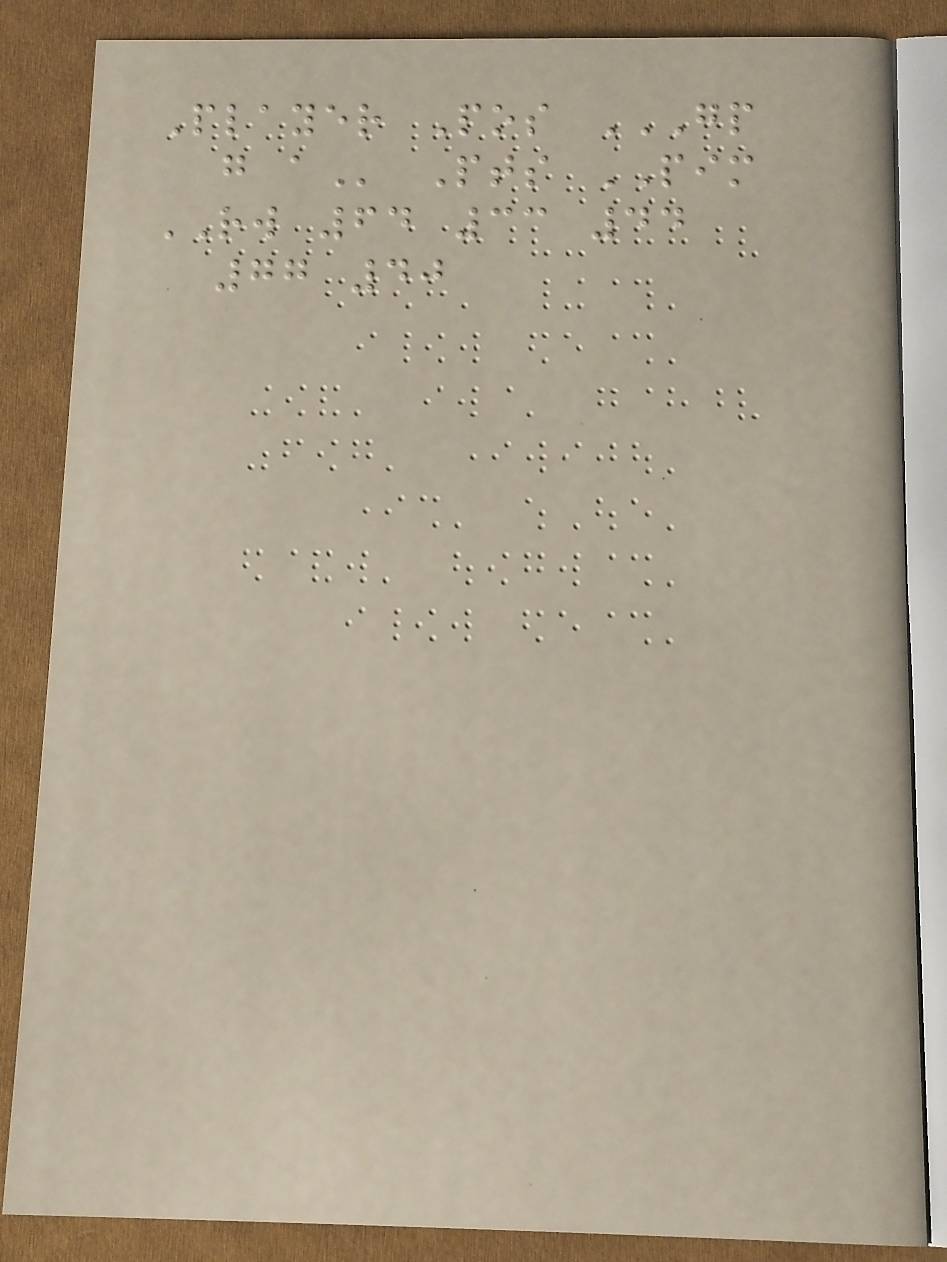Player Pos GP
G A Pts PIM
RW 64 33 44
77 40
